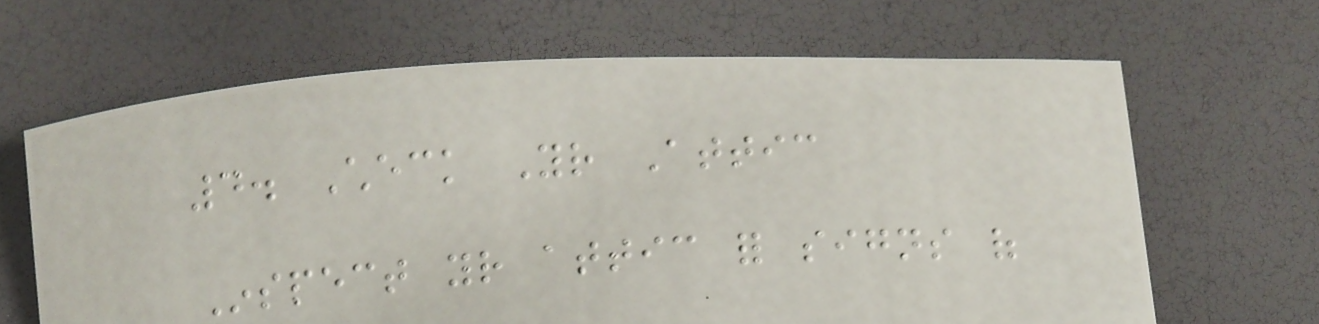4. Check Your Attic
Inspect your attic for signs of
